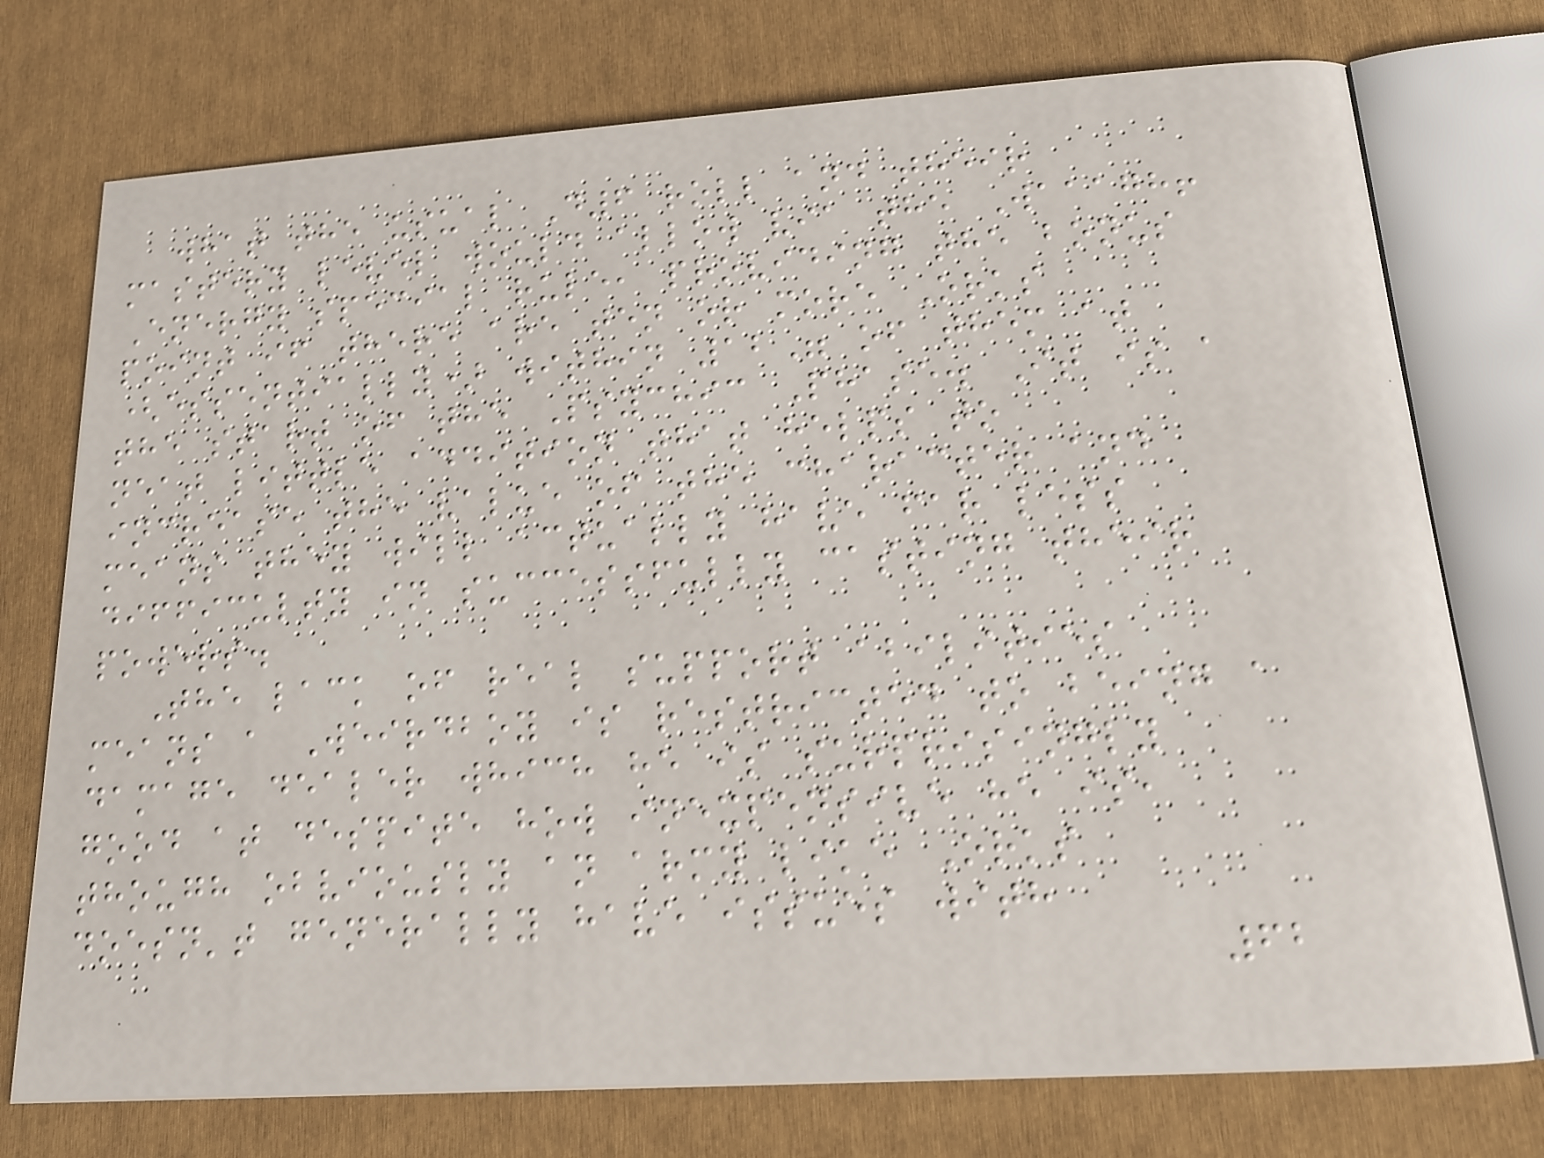what the usual D6 roll and their
mastery level would allow via the Waaagh!
Energy special rule, providing the bonus
point if there are ten or more Orks
(essentially) within 12" of them at
the start of the Psychic Phase. It is a
neat little addition that helps to
increase the value of the character and
means they will actually have far less
difficulty in successfully casting their
powers.
The lack of real support abilities
means a Weirdboy is restricted to being a
damage dealer which he is surprisingly
good at despite how inexpensive he is,
though obviously an army like Orks
doesn't generally have issues with
62
